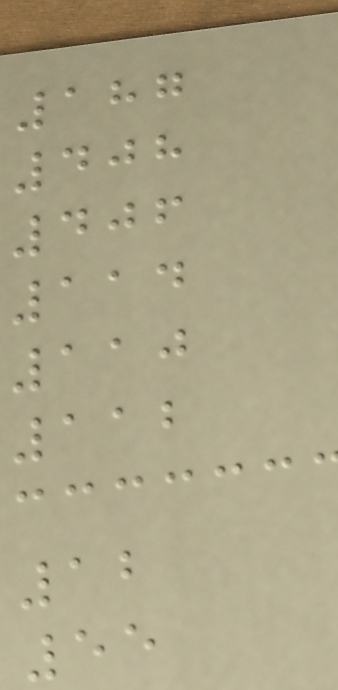187
408
406
114
110
112
12
55
